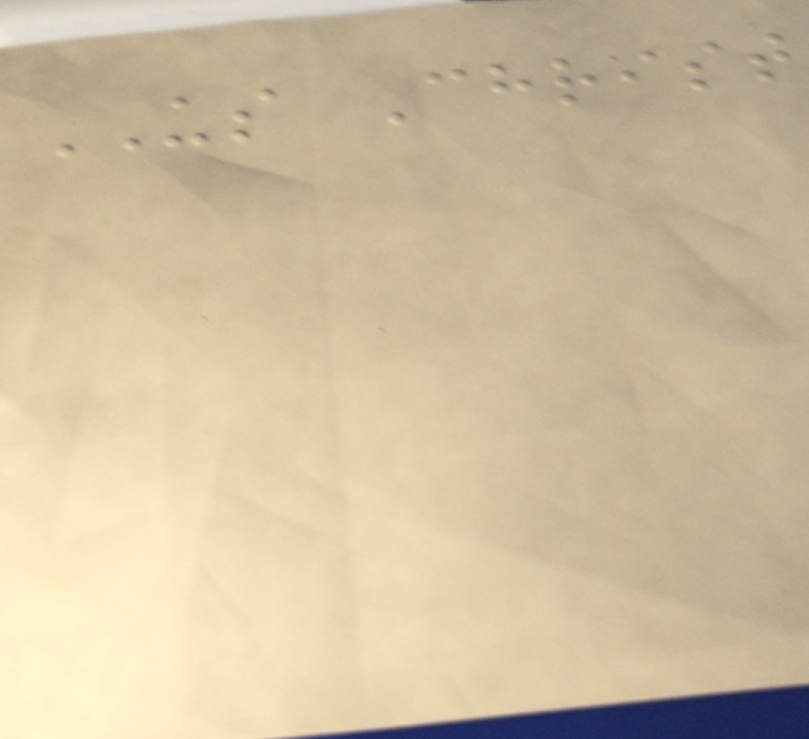US Christ
